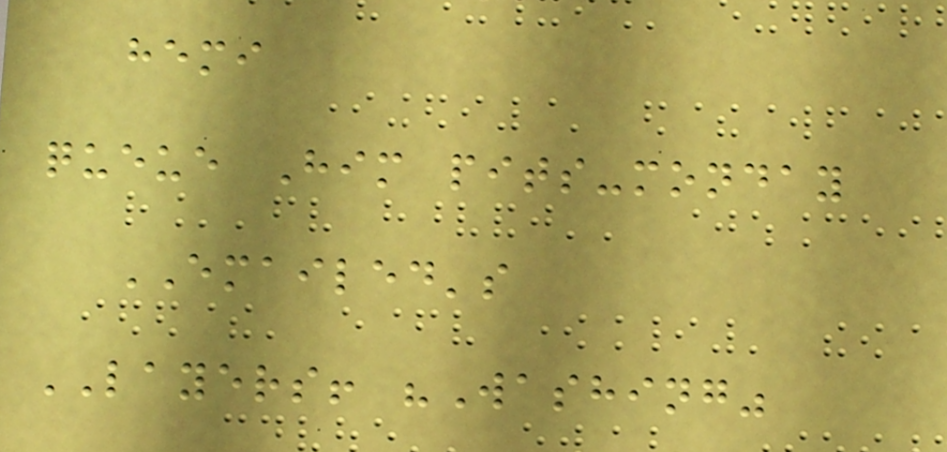hemi
queue Him pits-monday
EMAILED's
LAYERS! "Washing"
